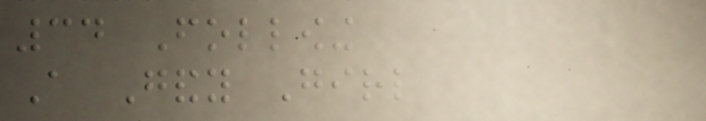34 Following
A Gandy Girl
